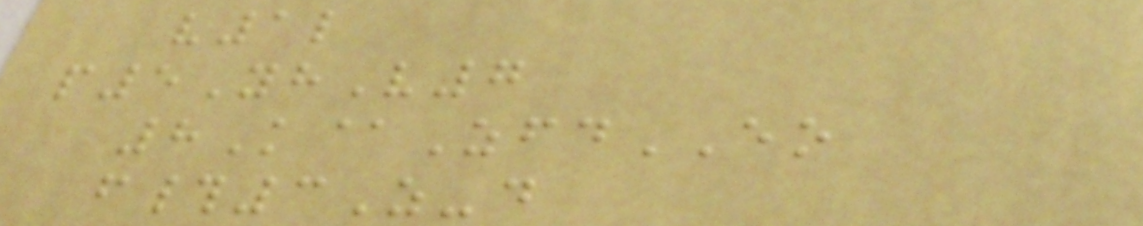v1l
p5YhV7
8K@ZfdEO
f#3Z-d
